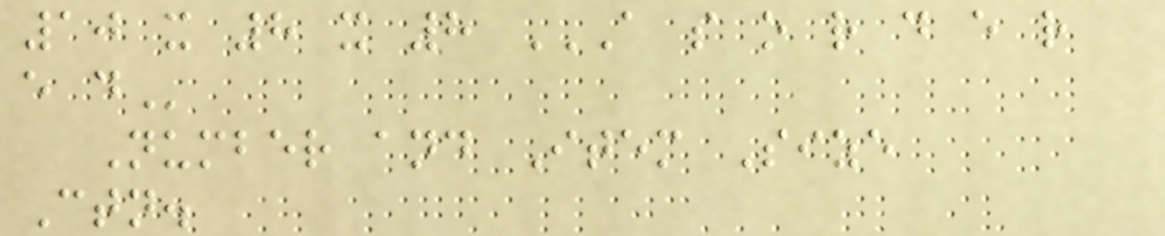10 x 8 x 8 A S O R D E R
E D
Number and Item Size
Ctn.
